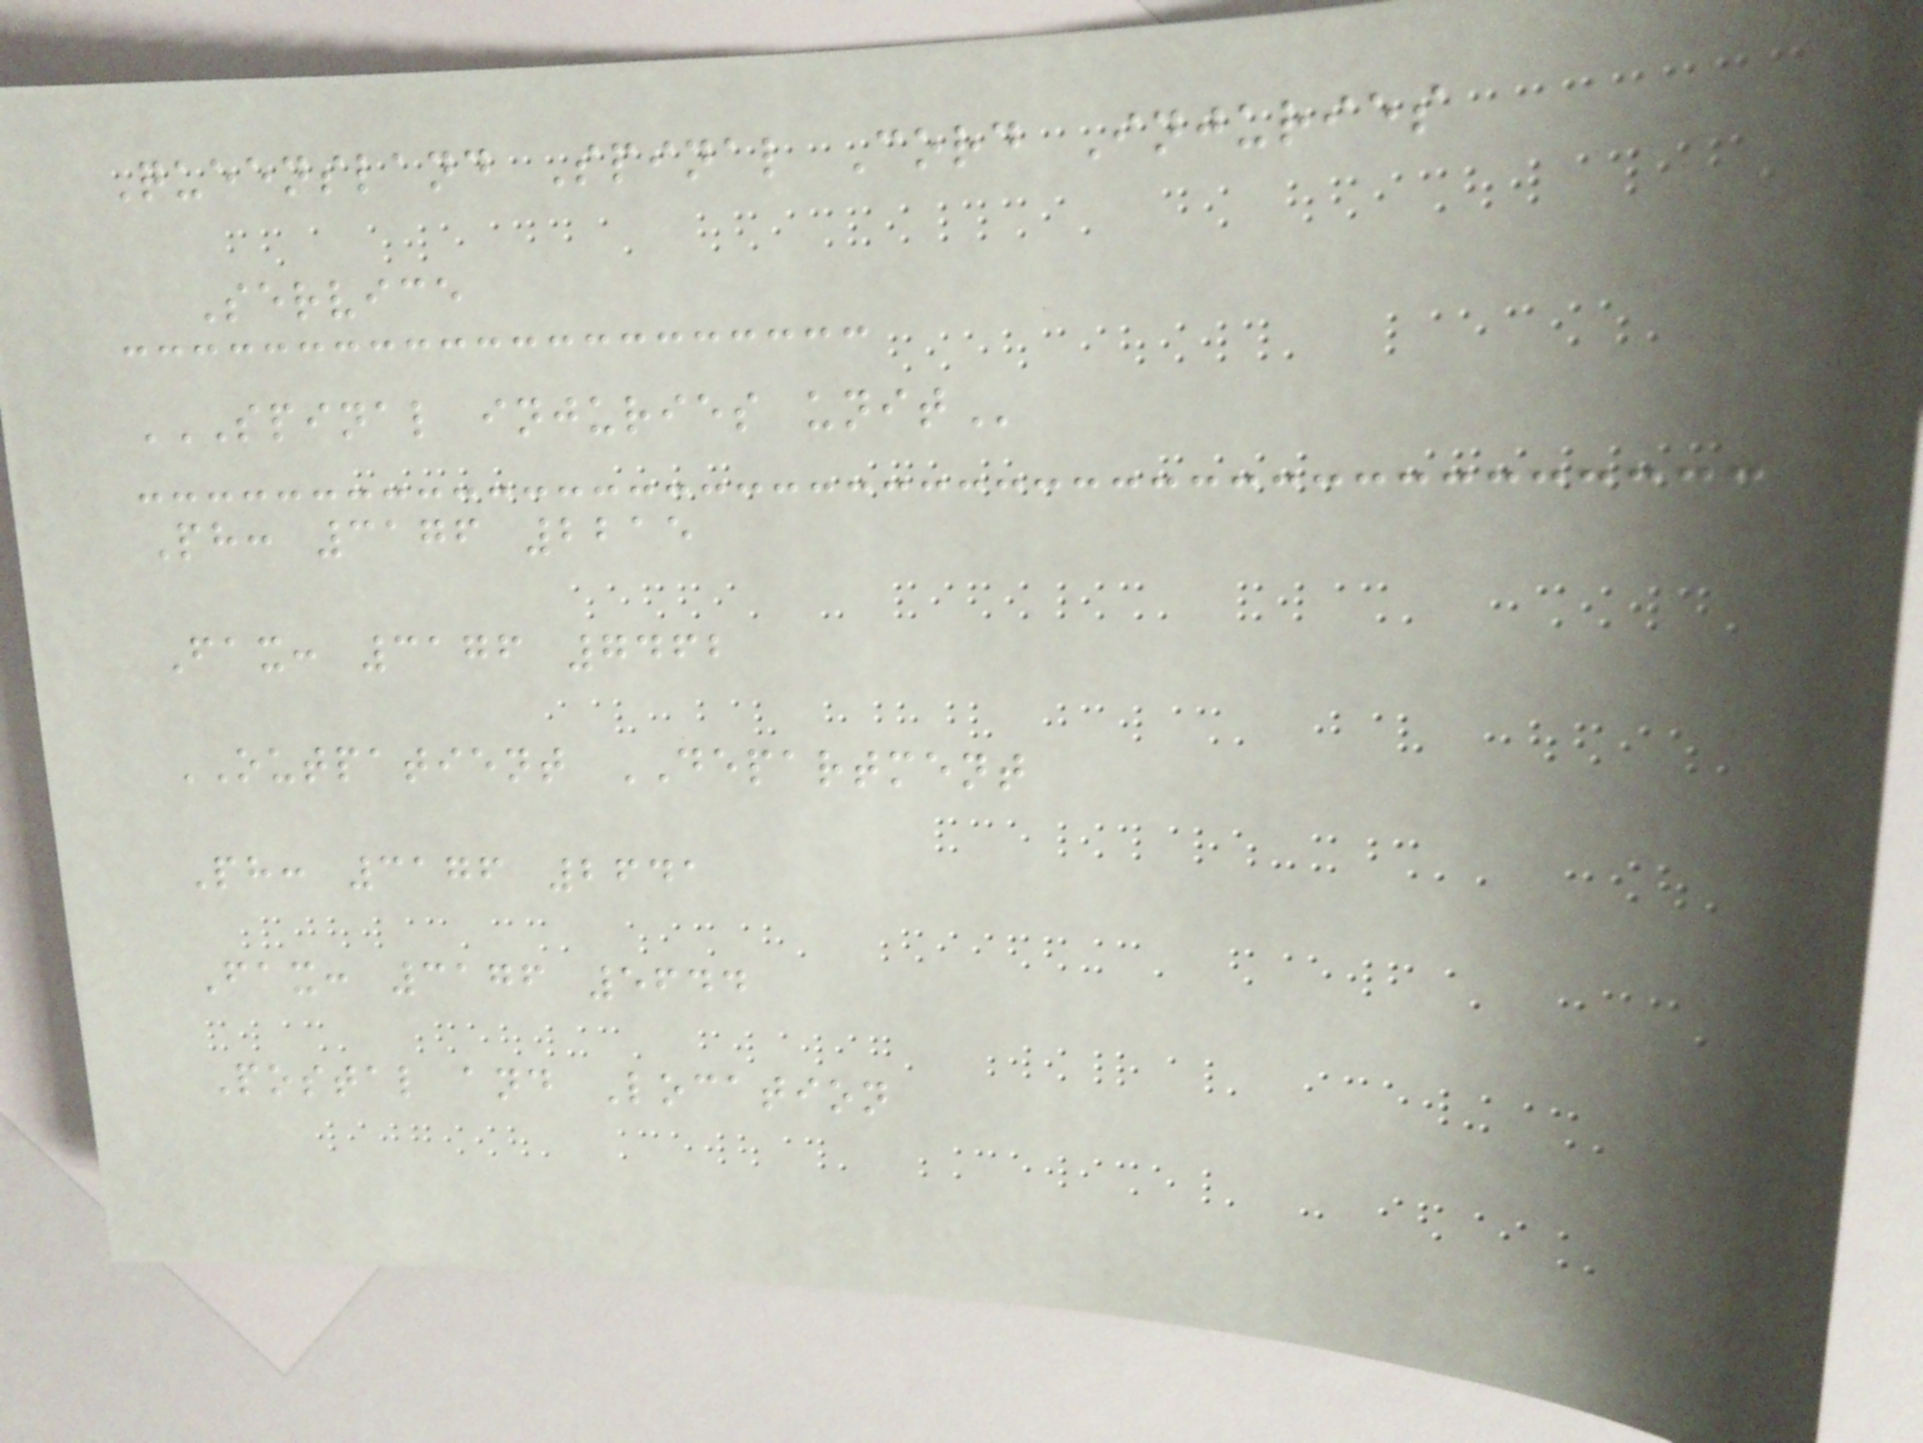Queensland Spinal Cord Injuries
Service
SPINAL INJURIES UNIT
Ph: 3176 2215
Fax: 3176 7462
OUTPATIENT DEPARTMENT
Ph: 3176 2641
Fax: 3176 5644
Postal and Location
